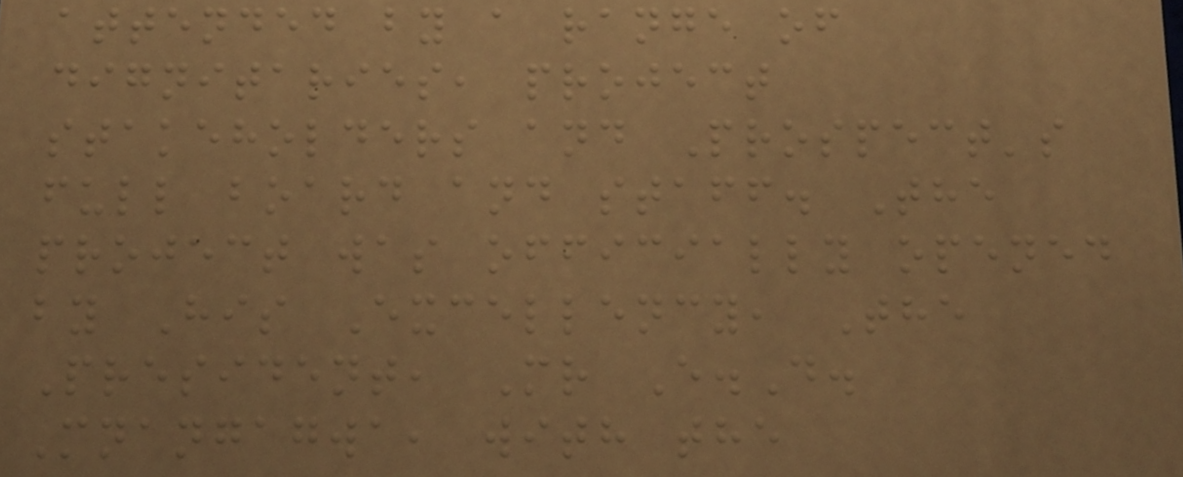attended by a range of
dignitaries, project
stakeholders and Prospect's
full board and staff. The
project was officially opened
by His Excellency, The
President, Mr E.D.
Mnangagwa, with the
